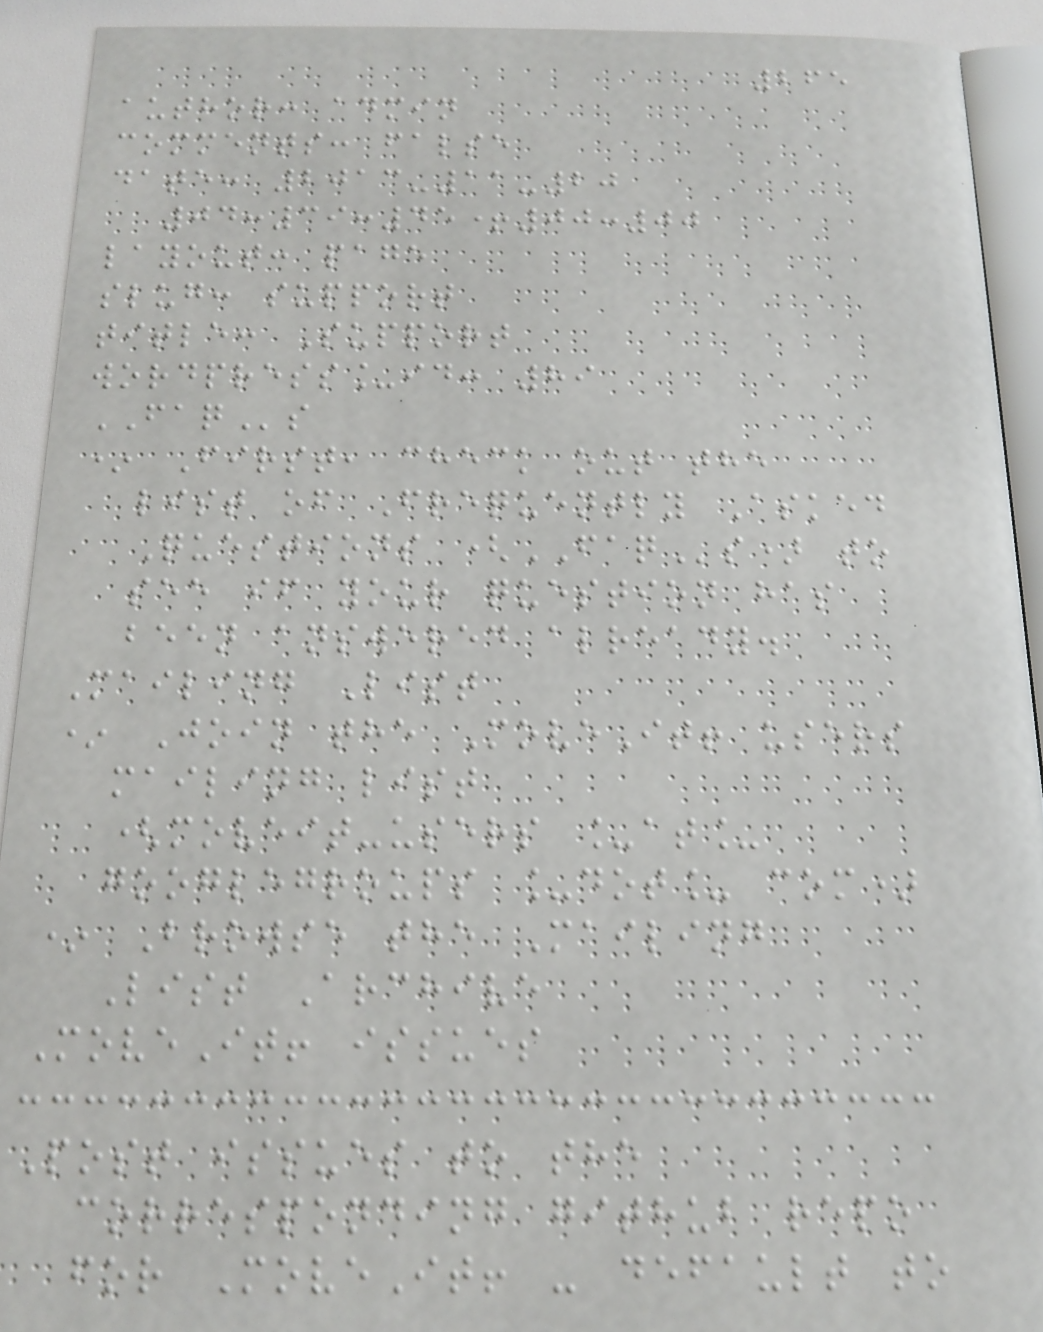265
author: admin
comments: false
date: 2013-11-20
04:39:45+00:00
layout: page
slug: support
title: Support
wordpress_id: 89
FAQs
* First, check out the
list of Frequently Asked
Questions (FAQs) to
see if your question has
been answered already.
Mailing List
* Join the MoveIt! users
mailing list
(moveit-users _at_
googlegroups _dot_ com)
* Browse the Mailing
List Archive
MoveIt! issues
Post issues to the
corresponding github repo
for MoveIt! - default to
